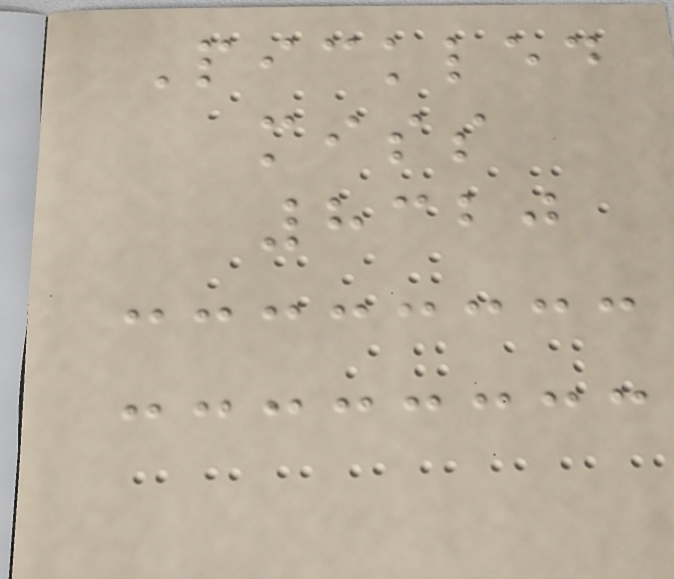Pickled
miss
8320
